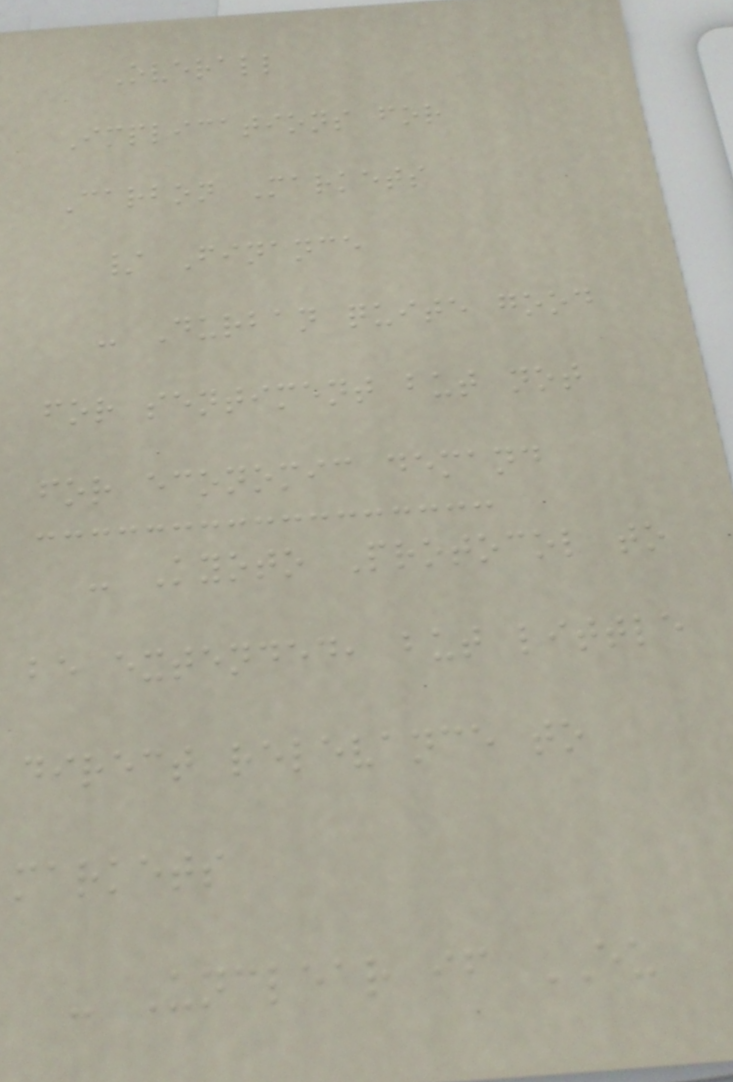Overall
Implications for
Carbon Markets
/ Finance
- Durban quite good
for sentiment but not
for economic demand
- Kyoto Protocol to
be extended, but little
direct relevance to
markets
- Unclear if EU
